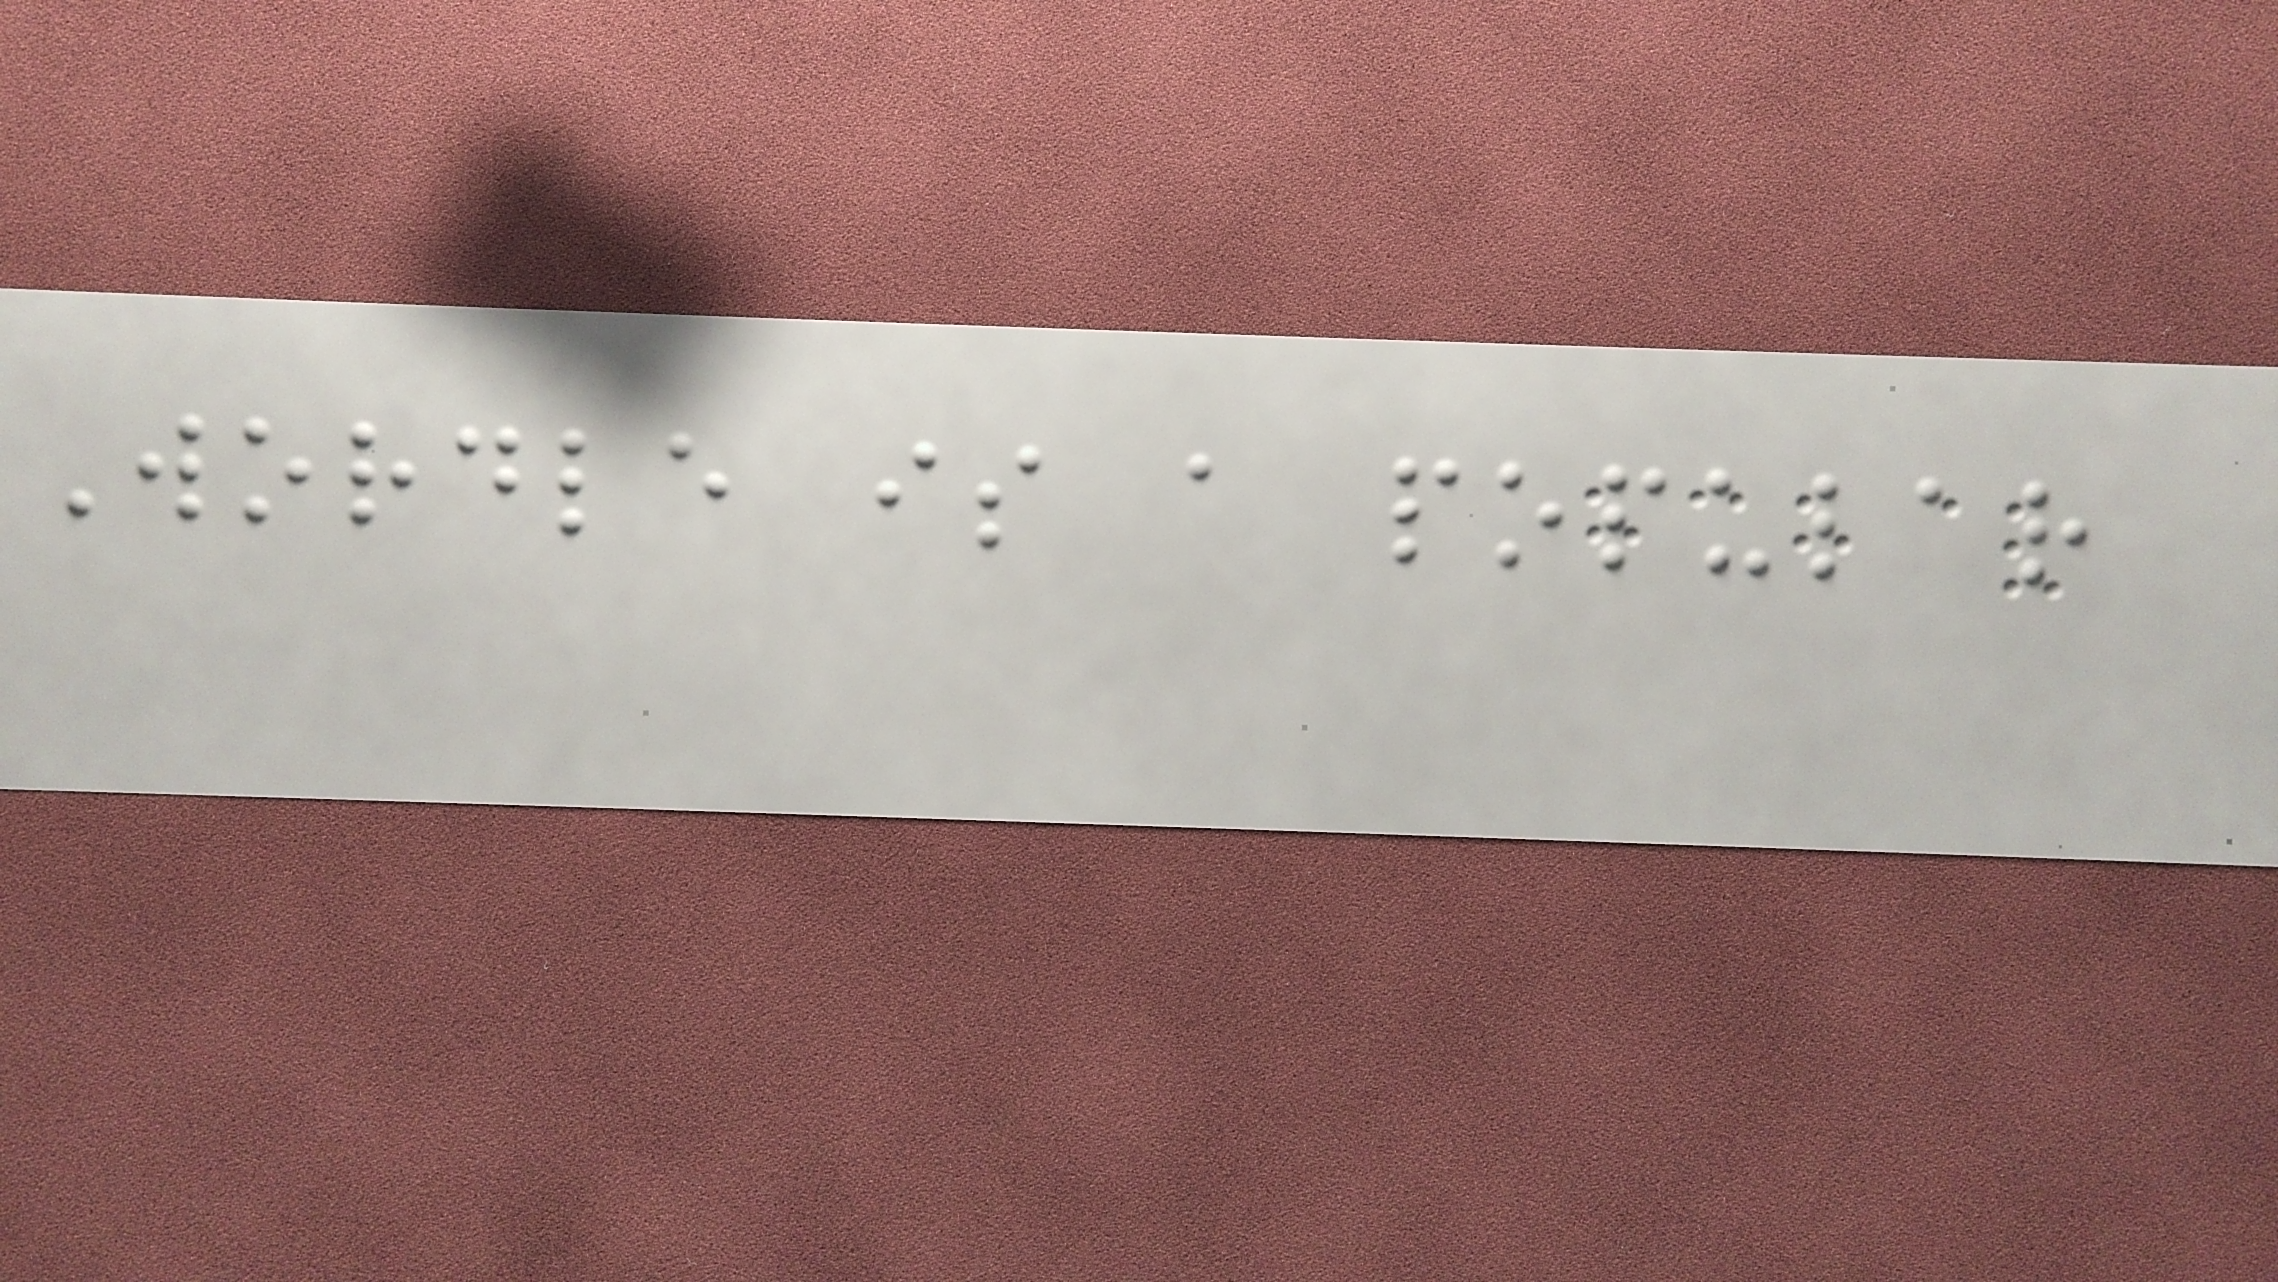Wordle is a popular
